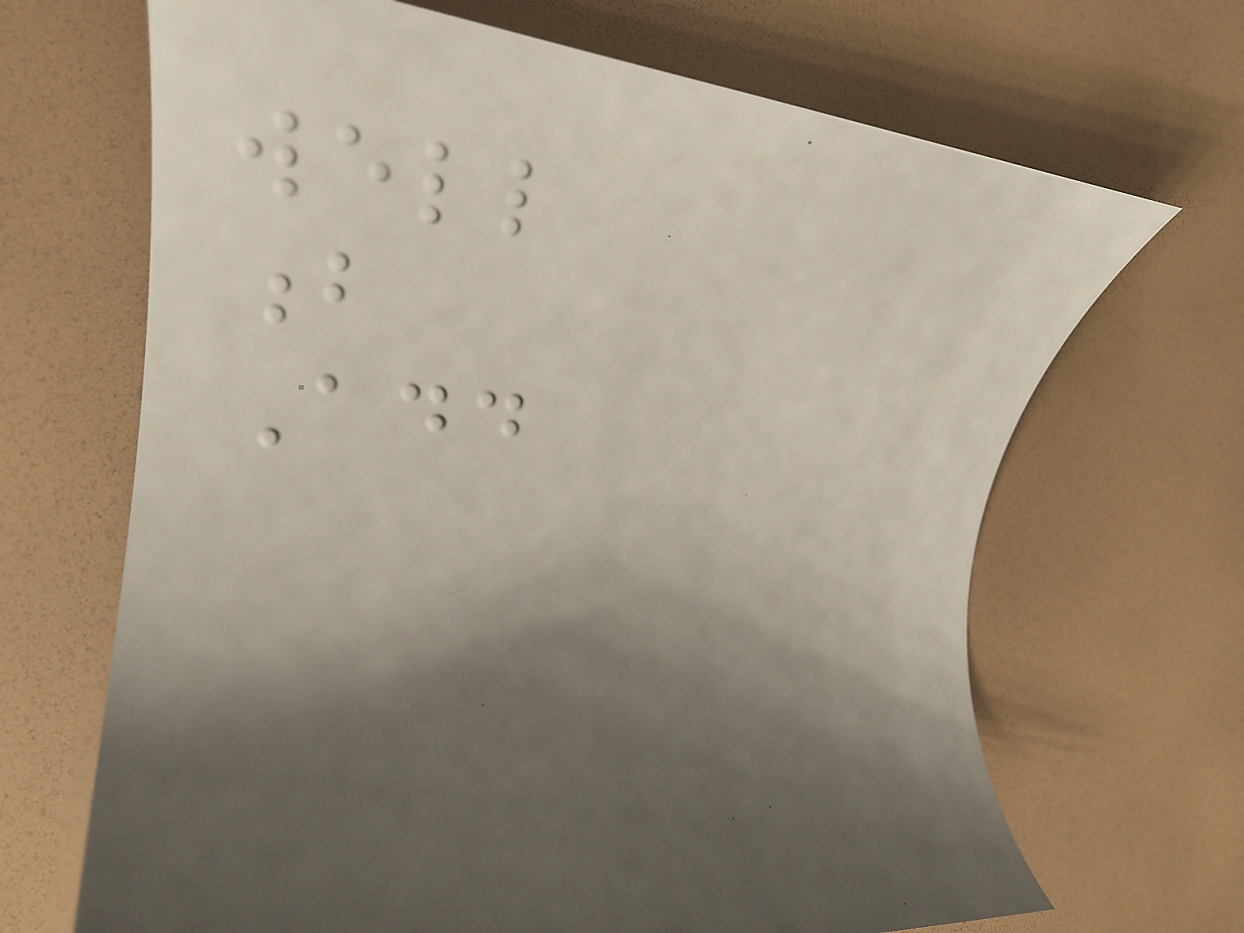well
b
Add
